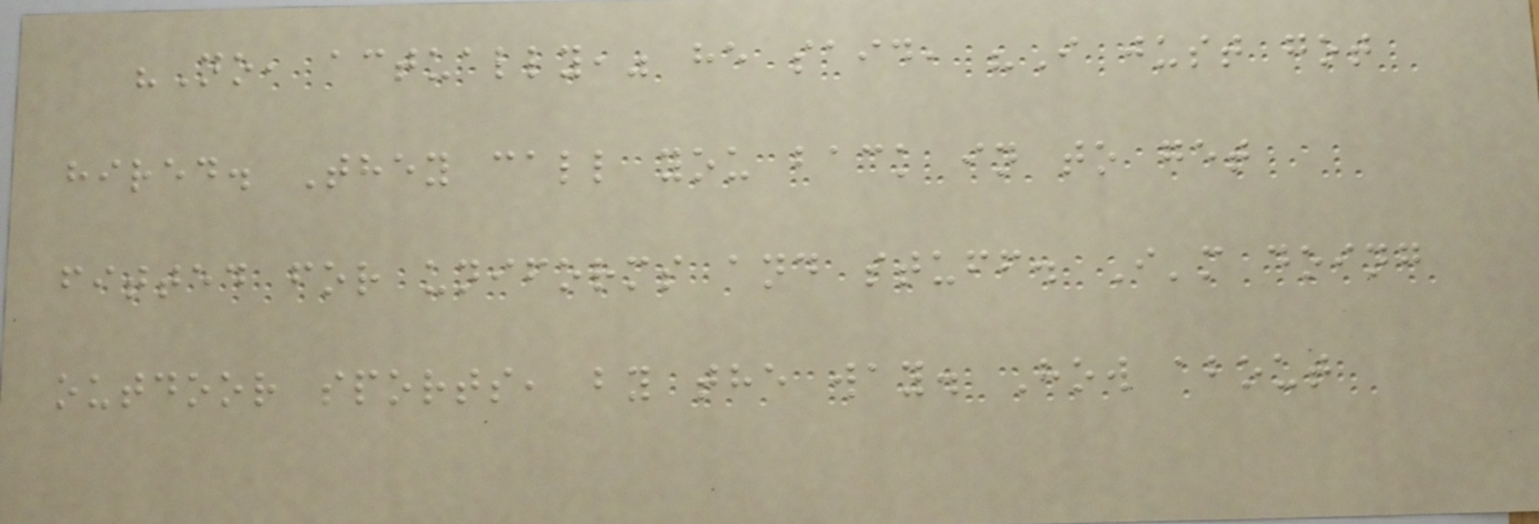"No, actually," he said, "I just got
hired. They call you back in to get
fitted for uniforms and stuff. I'm doing
outdoor sports, by the way. How about
